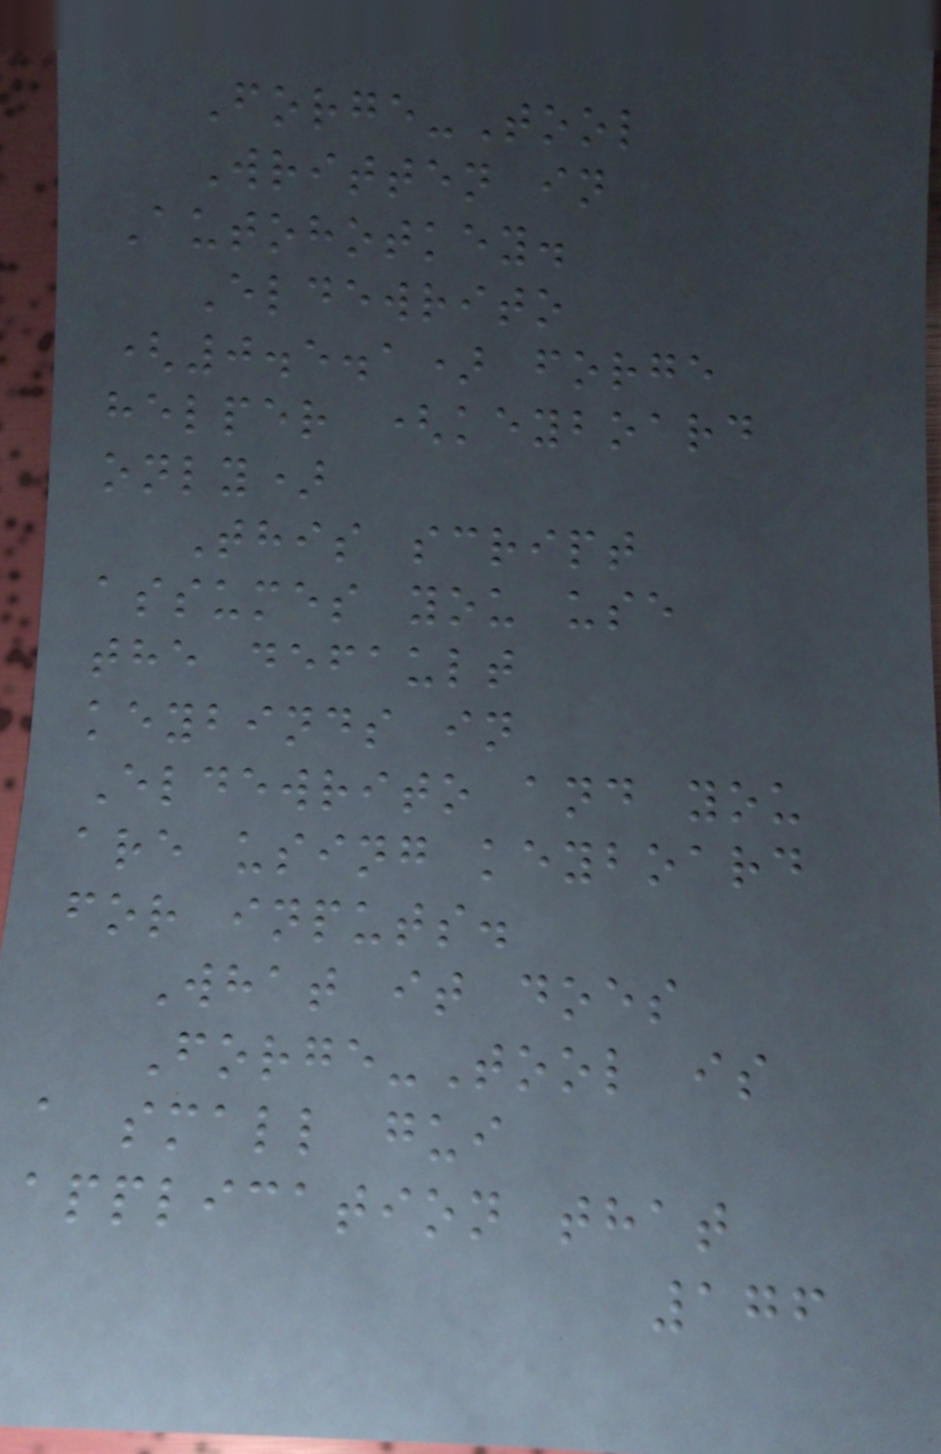Forge-Tool
Written in
Autohotkey.
Eldewrito
(0.5.1) forge
helper (keyboard
only)
This script
assumes you use
the default
keybinds in
Eldewrito and you
are using keyboard
for inputs.
What it does
Forge-Tool is
a small gui
application that
176
